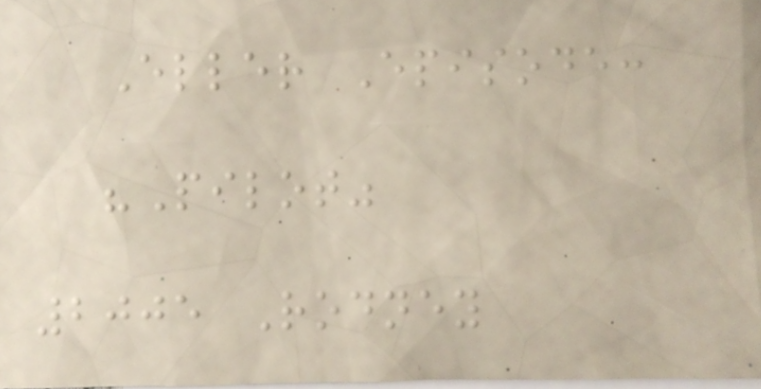Eller Episode:
"Pilot"
2005 Rodney
